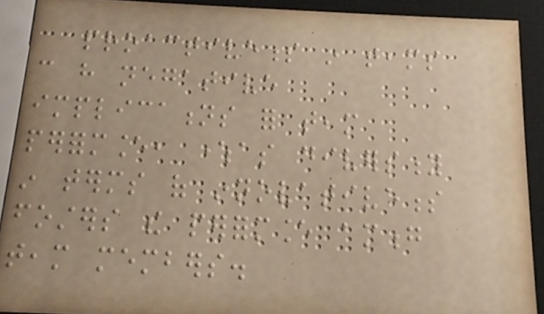proactiveness in teams
can have negative
implications for team
performance, whereas diversity
in terms of innovativeness
fosters the performance among
team members.
